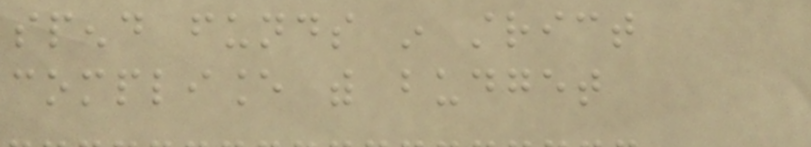spend funds in strict
compliance with budget
